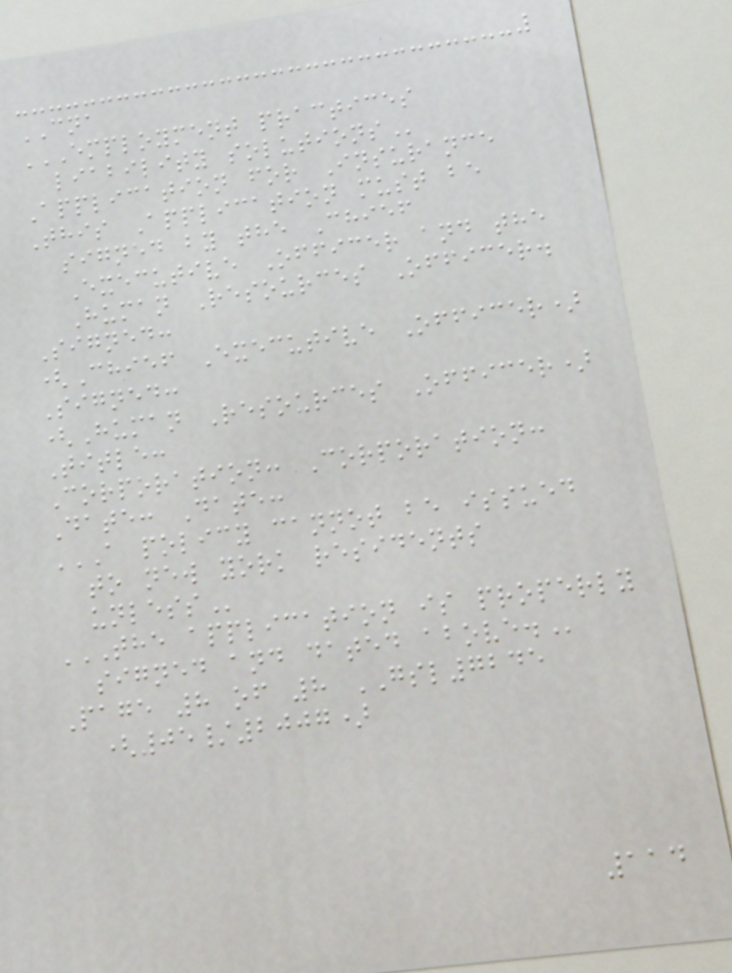CNA
EMPLOYMENT PRACTICES
LIABILITY SOLUTIONS
Application for Insurance
This Application must be
signed by the Chief
Executive Officer and the
Human Resources Officer.
Signed:
(Chief Executive Officer)
Signed:
(Human Resources Officer)
Title:
Corporation: Corporation:
Date: Date:
A POLICY CANNOT BE ISSUED
TO NEW YORK RESIDENTS
UNLESS
THE APPLICATION IS PROPERLY
SIGNED AND DATED ABOVE.
Page 8 of 8 GSL7245
(05/2007)
114
